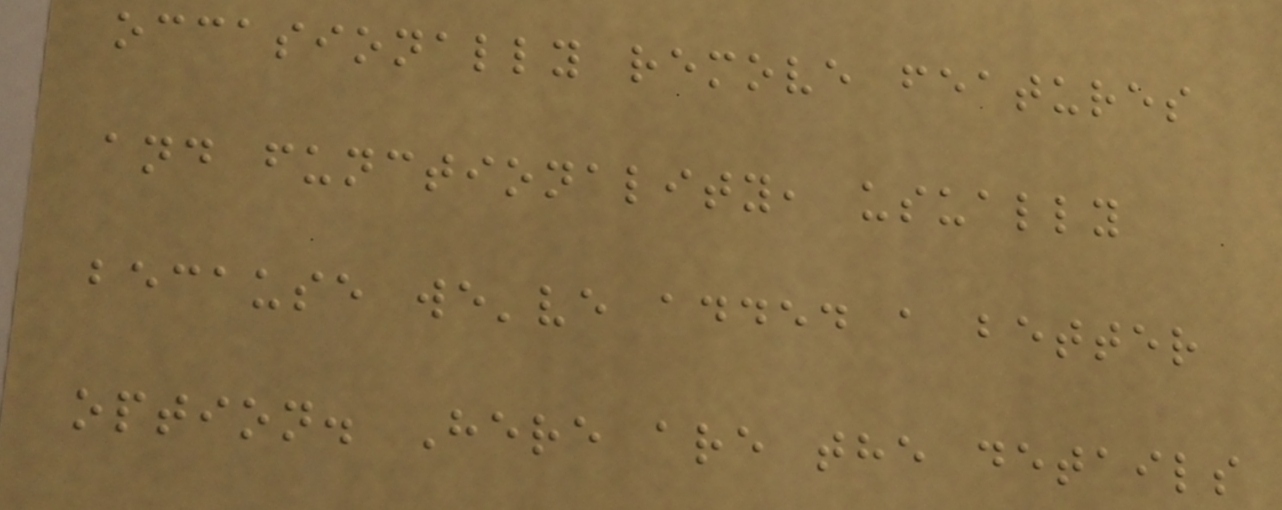occasionally remove features
and functionality, usually
because we've added a better
option. Here are the details
